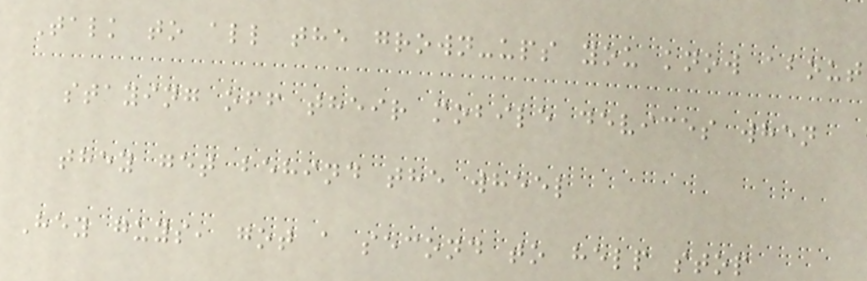Talk to all the grown-ups you know about
staying off their mobile devices when
they get behind the wheel
Hey guys, got a second to help stop
